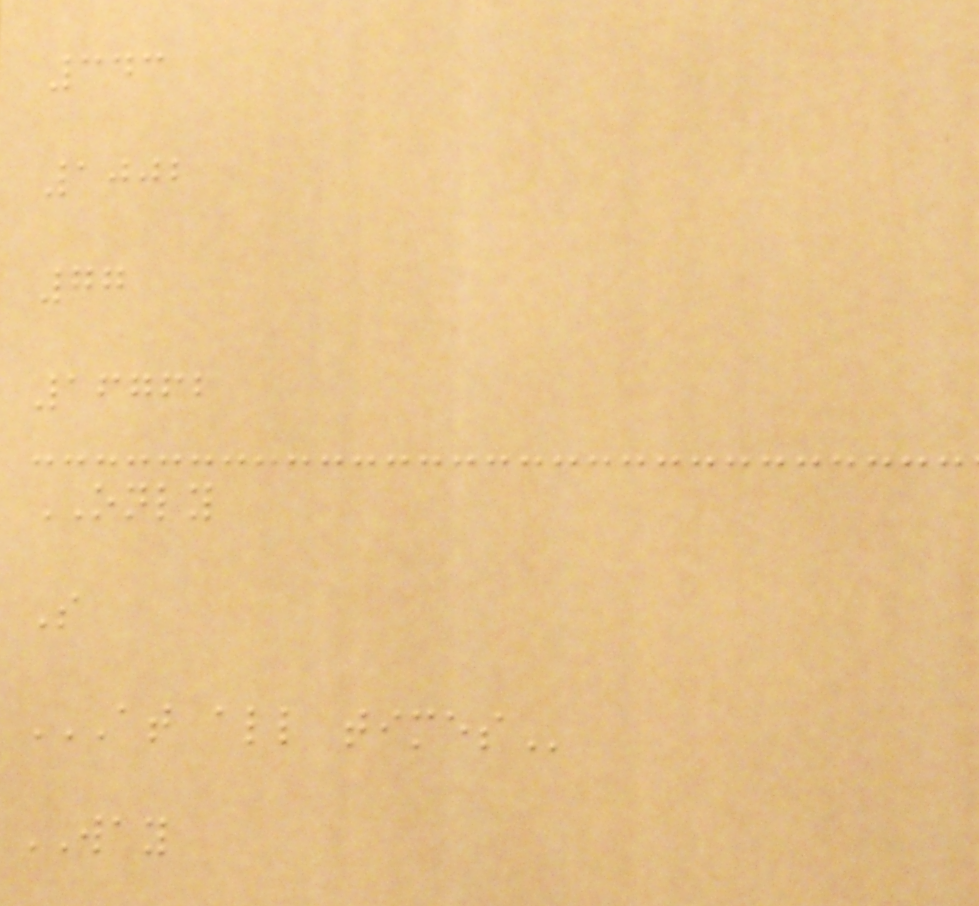343
1002
77
16762
ONLY
S
AT ALL TIMES
WAY
